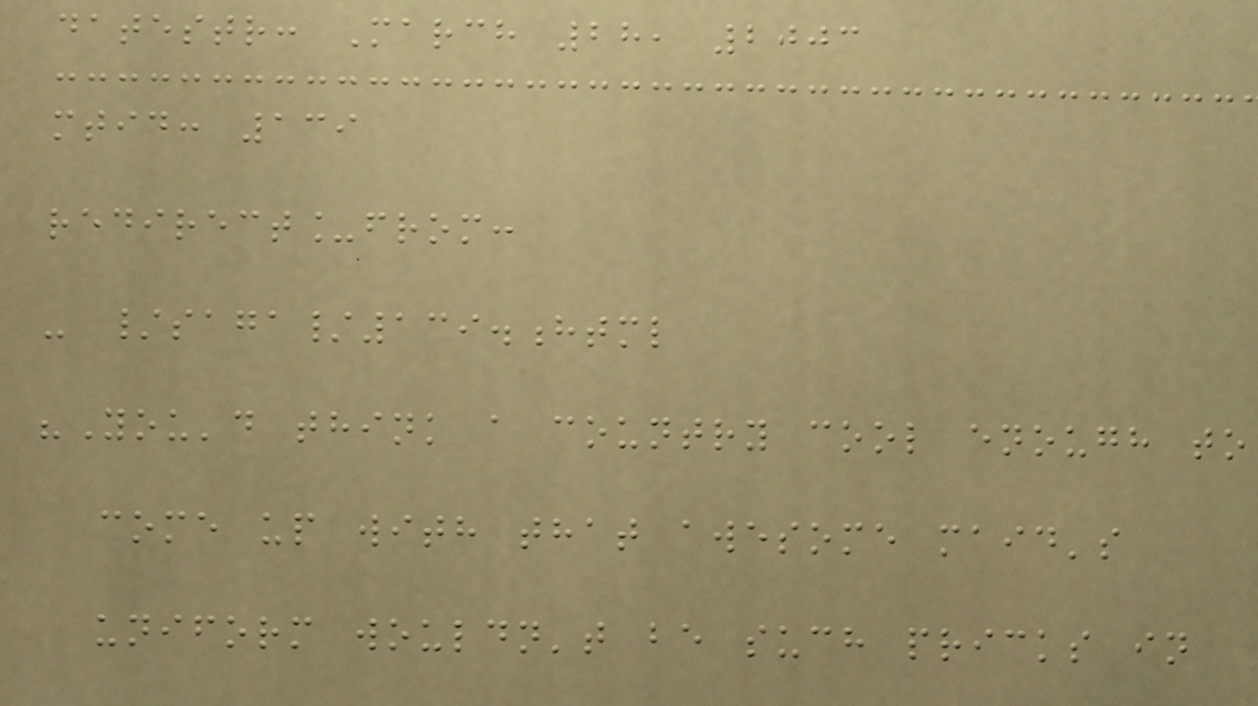datestr: March 28, 2003
mtid: 139
redirect_from:
- /saga/139.html
"You'd think a country cool enough to
come up with that awesome maid's
uniform wouldn't be such pricks in
